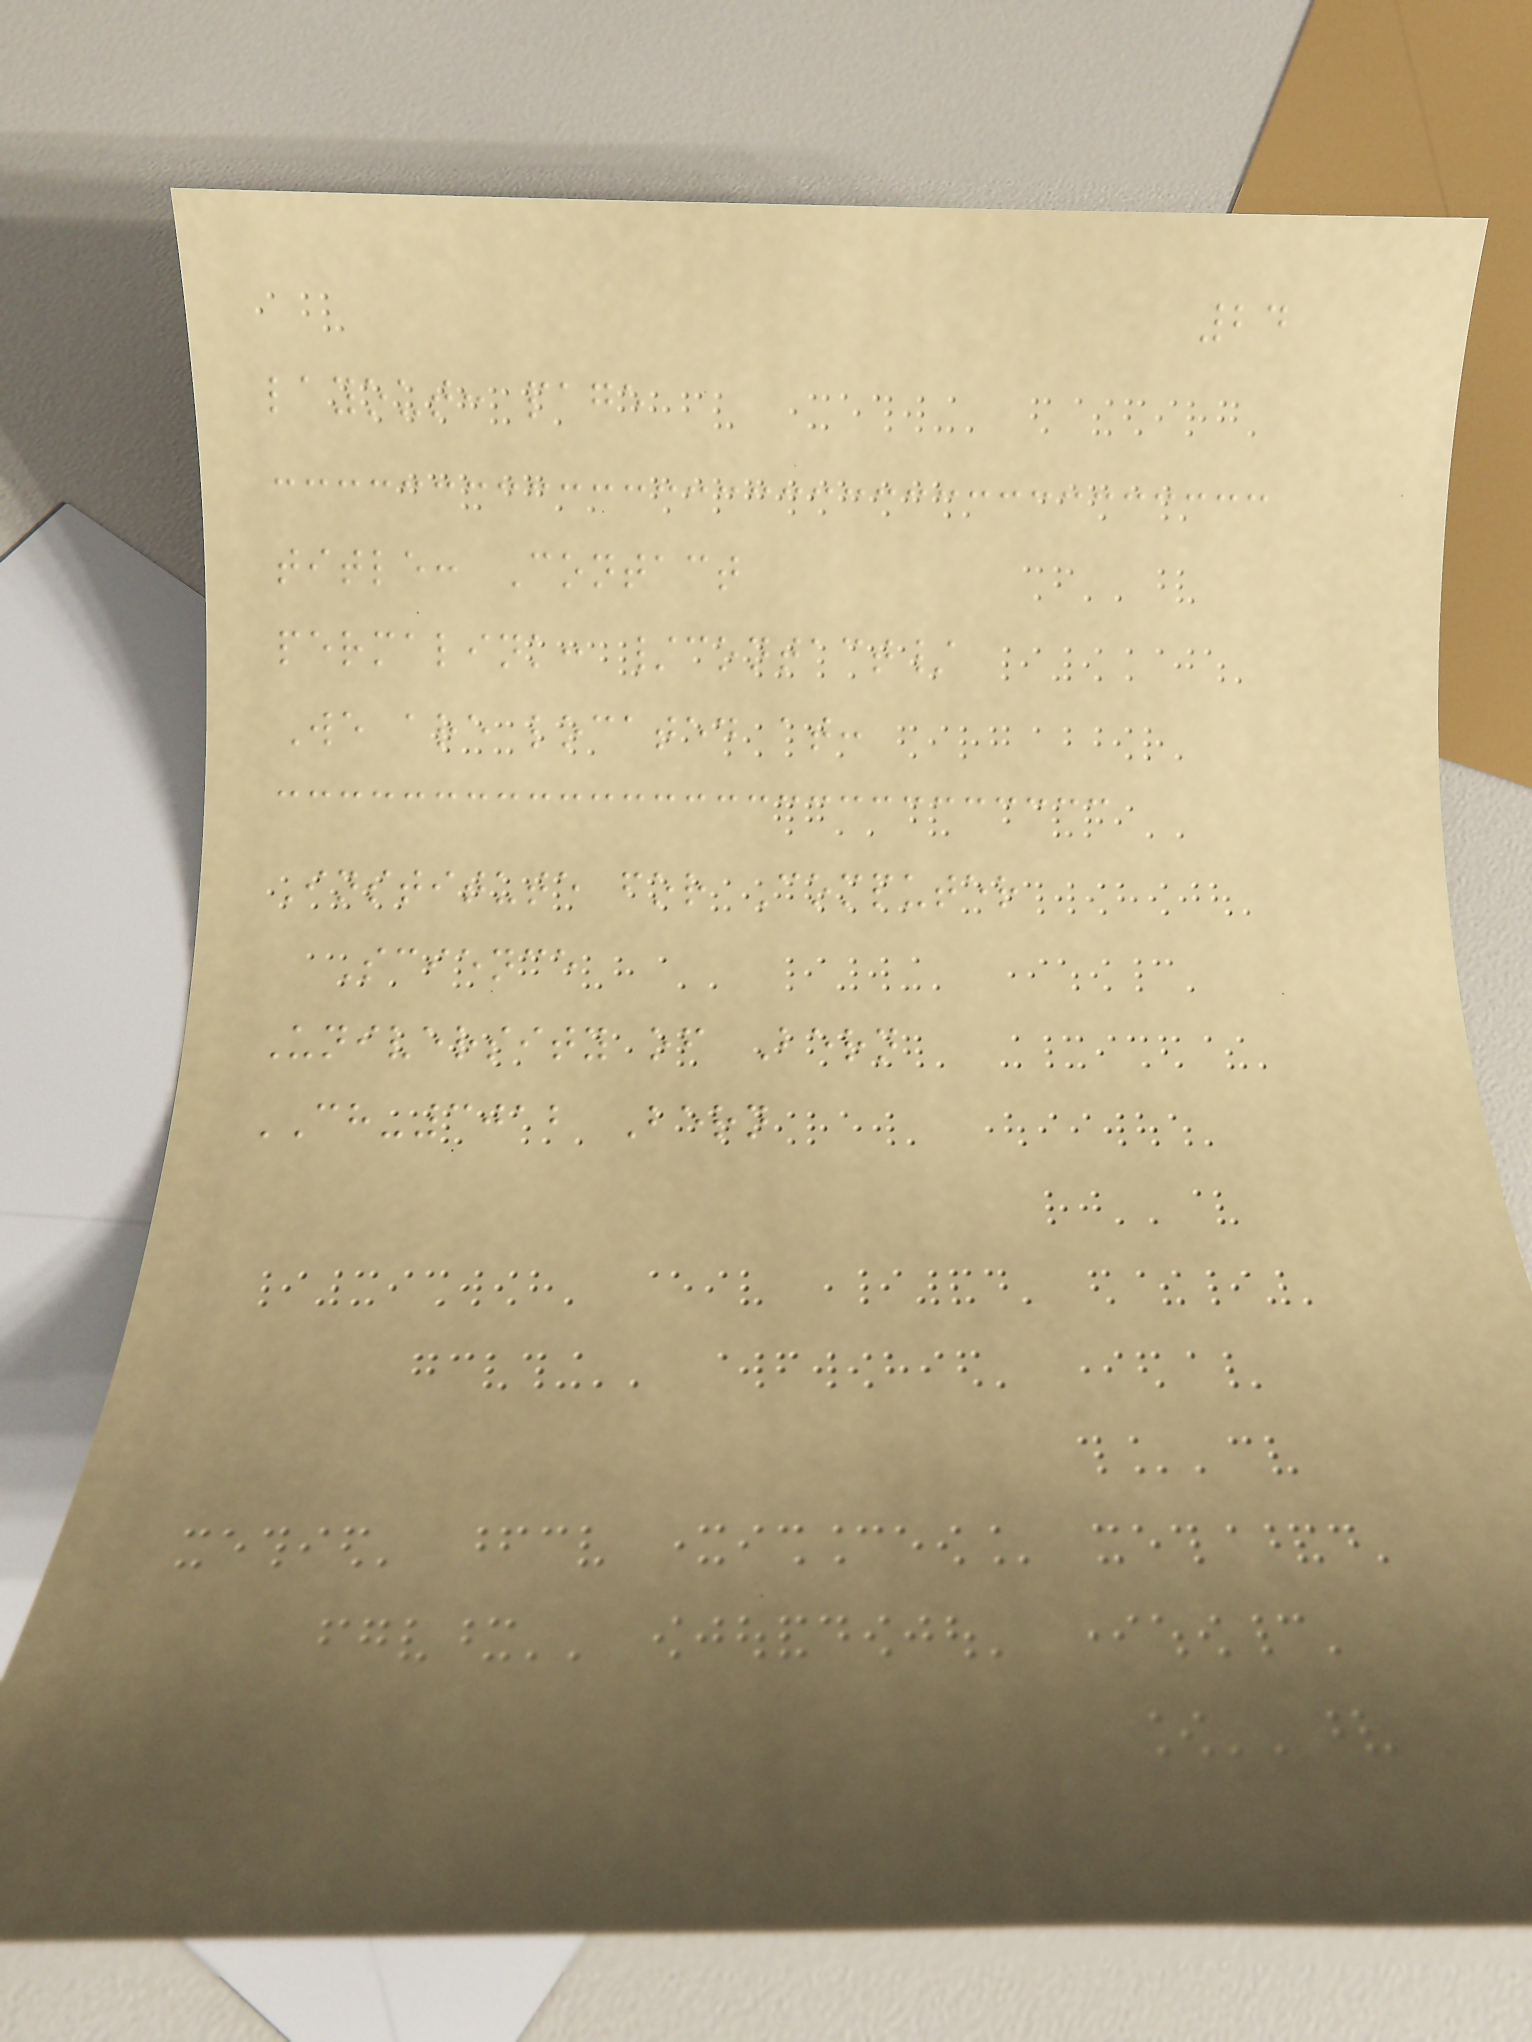24
layout: page
title: Contact
permalink: /contact/
We are located at:
Institute for Computer
Science
University of Bern
CH-3012 Bern
